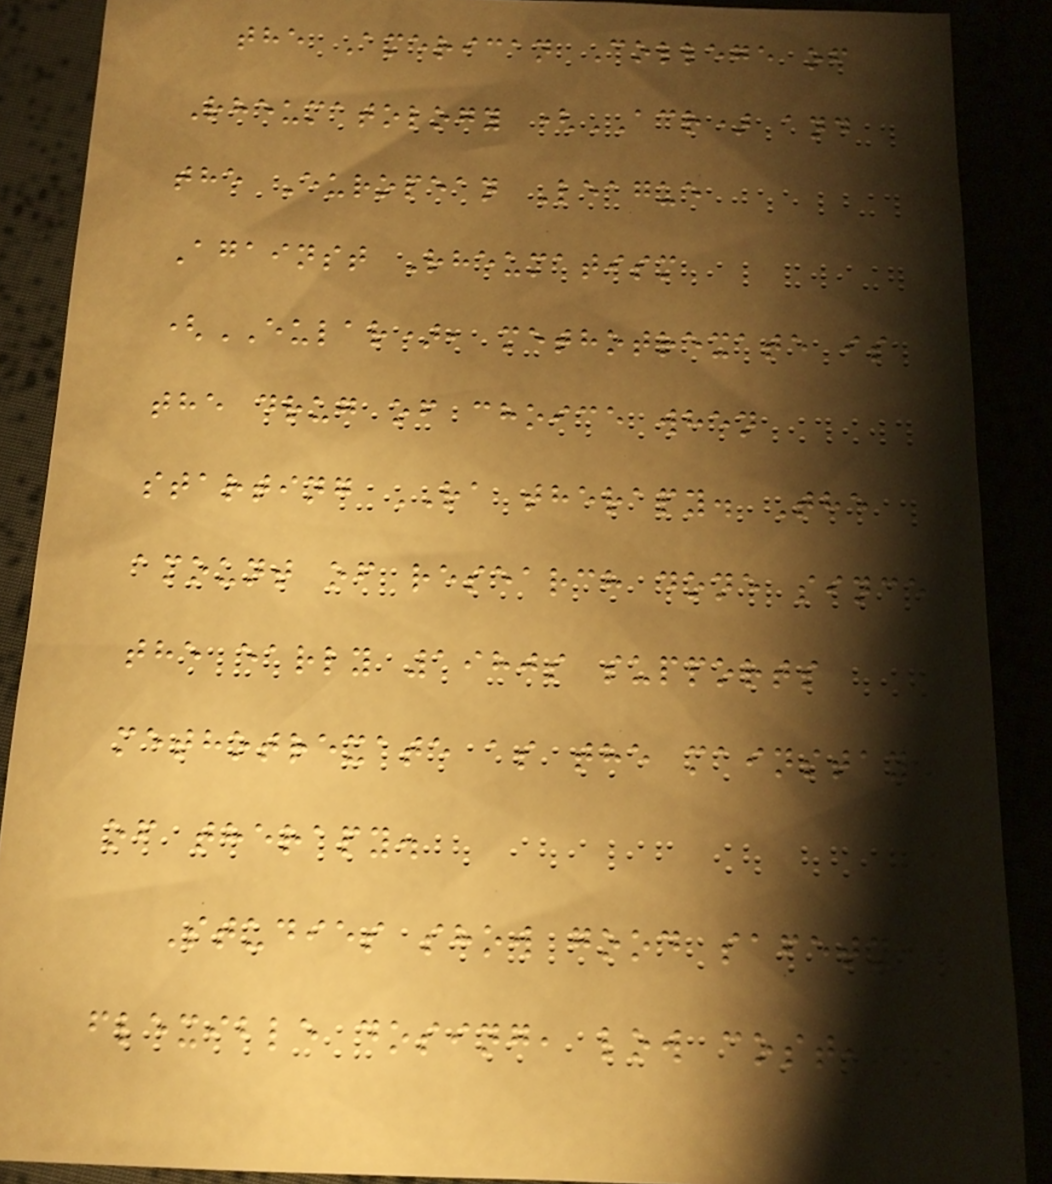the American College of
Rheumatology (ACR) and
the European League
Against Rheumatism
(EULAR), methotrexate is
the drug of choice when
starting RA therapy. The
amount of research done since
the early 1980s supports
methotrexate as the mainstay
of therapy.
Studies show good safety,
flexible dosing, low cost,
